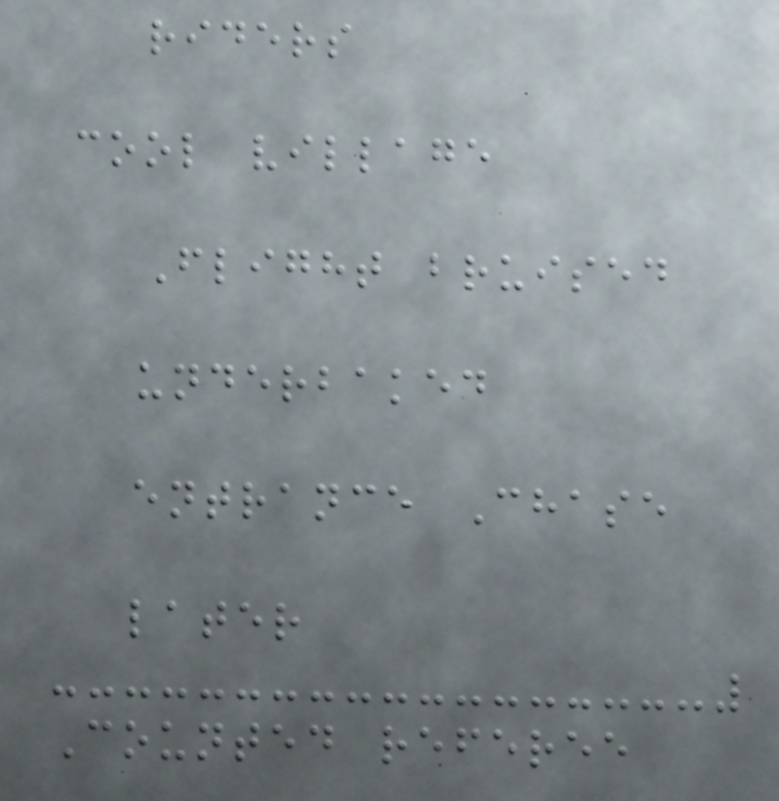riders
cool village
Flight bruised
underbaked
entrance Chase
later
Counted referee
